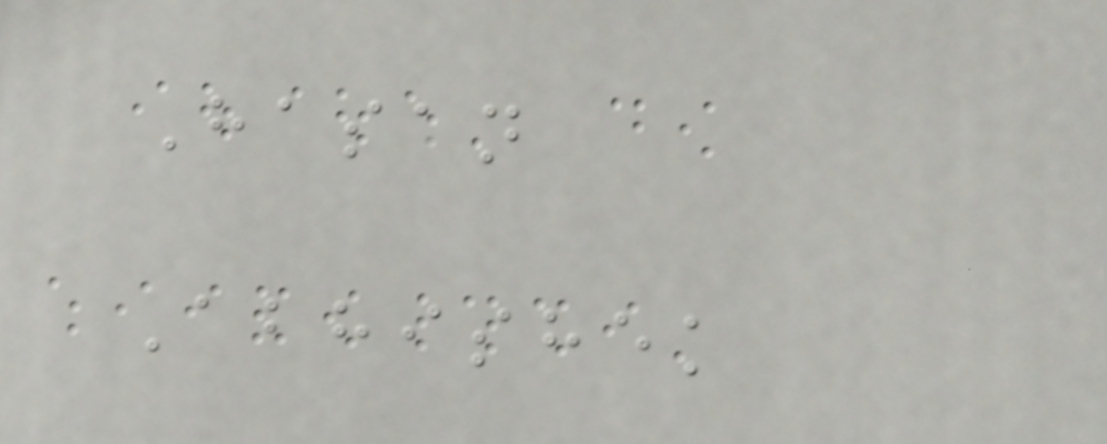Hasan
Abhishek
